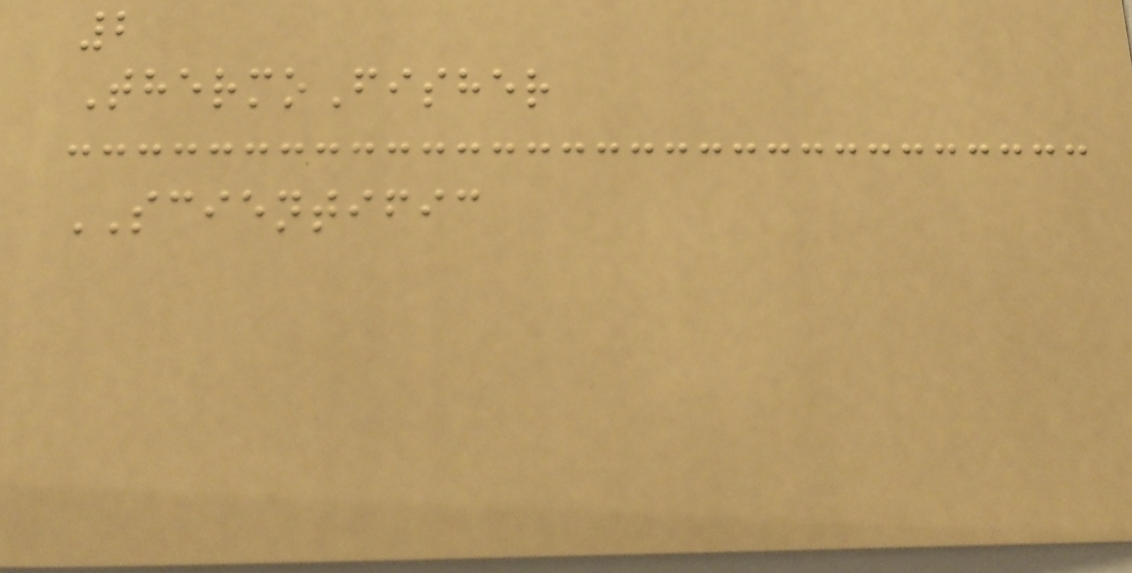2
ThermoFisher
SCIENTIFIC
